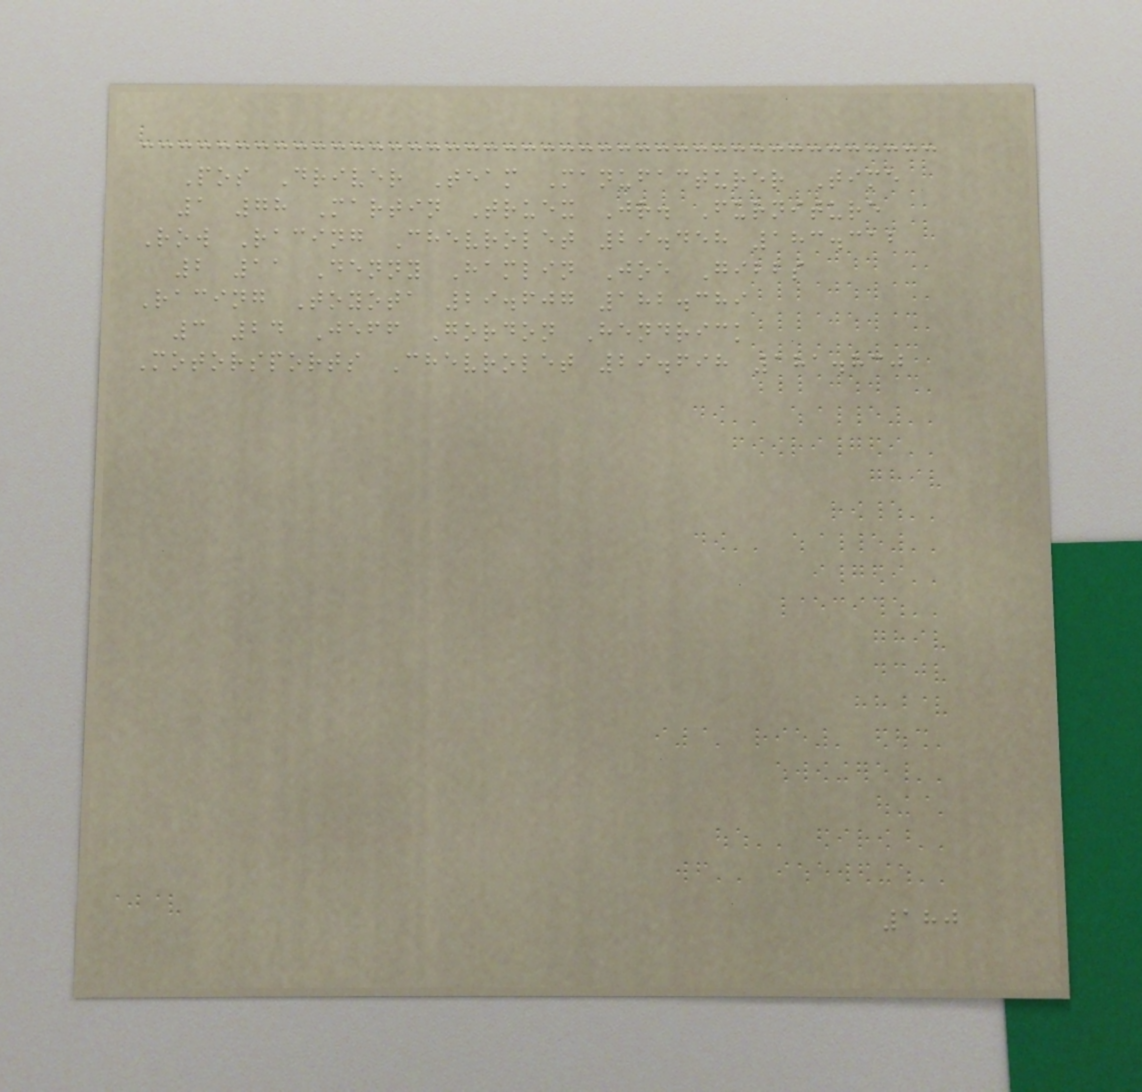Pos Driver Team Manufacturer Time
1 78 Martin Truex Jr. Furniture
Row Racing Chevrolet 29.458 183.312
2 11 Denny Hamlin Joe Gibbs
Racing Toyota 29.607 182.389
3 24 Jeff Gordon Hendrick
Motorsports Chevrolet 29.698 181.830
180
